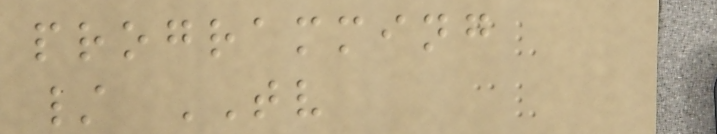programming
/ TV
